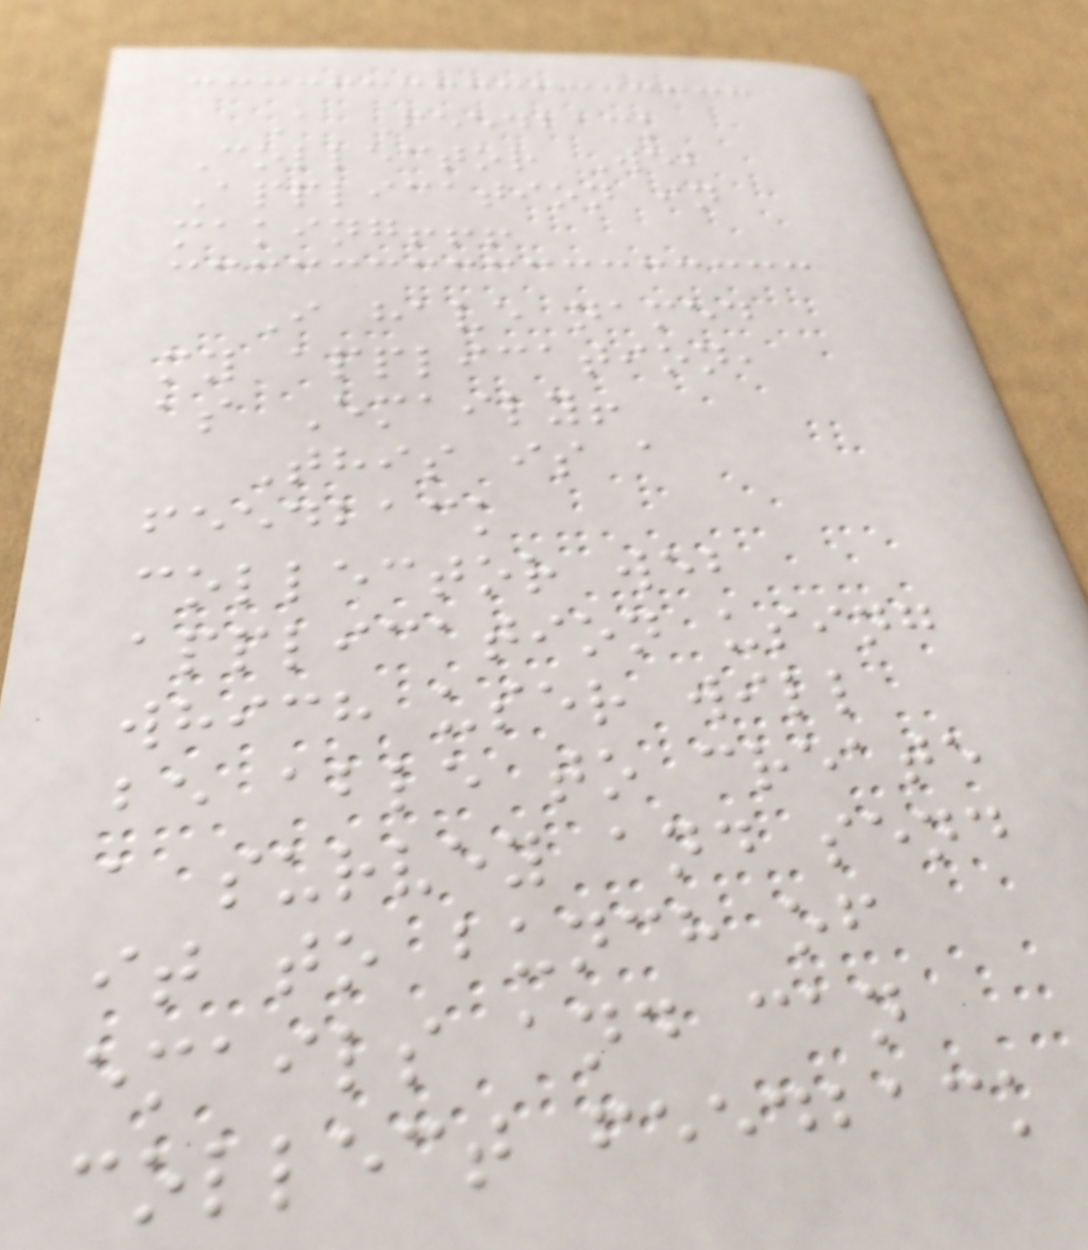A Feedback
Collector Web
Application in
making!!!
I have named
my application,
as Emaily!
This is a
feedback
collector web
application using
which user will
be able to create
a survey and send
it to bunch of
emails and can
collect feedback
